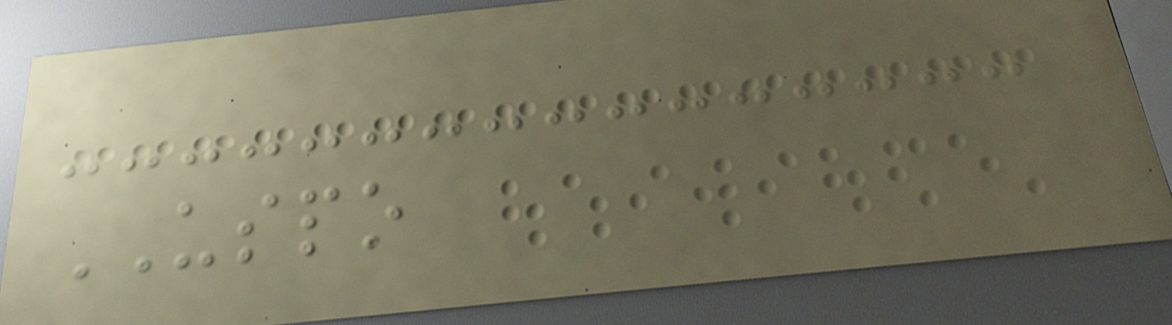USPO
